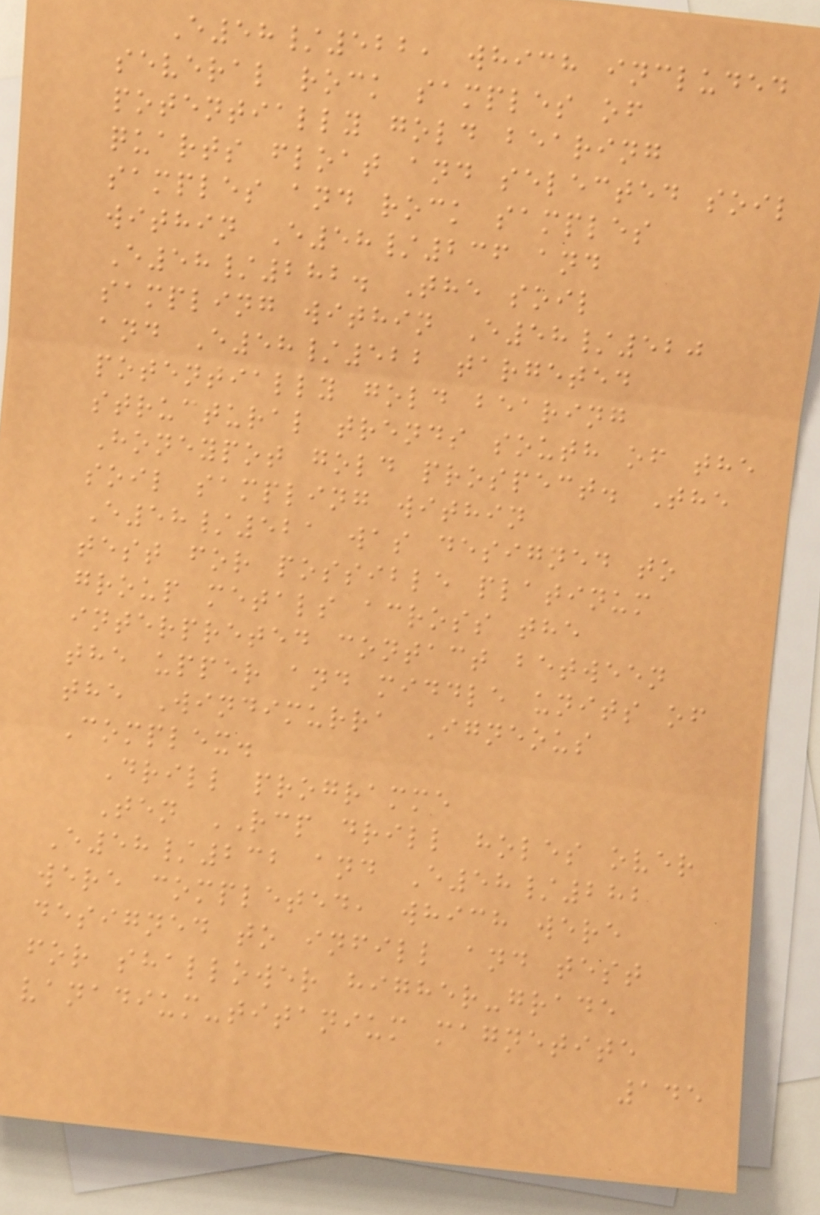E58/522, which included
several rock samples of
potentially gold bearing
quarts float and selected soil
samples and rock samples
within E58/236 and
E58/282. The soil
sampling within E58/520
and E58/522 targeted
potentially gold bearing
structural trends south of the
Honeypot gold prospect. The
soil sampling within
E58/521 was designed to
test for possible platinum
group metals across the
interpreted contact between
the upper and middle units of
the Windimurra Igneous
Complex.
Drill programme
Ten RCP drill holes over
E58/232 and E58/282
were completed, which were
designed to infill and test
for shallower higher-grade
vanadium-titanium magnetite
145
